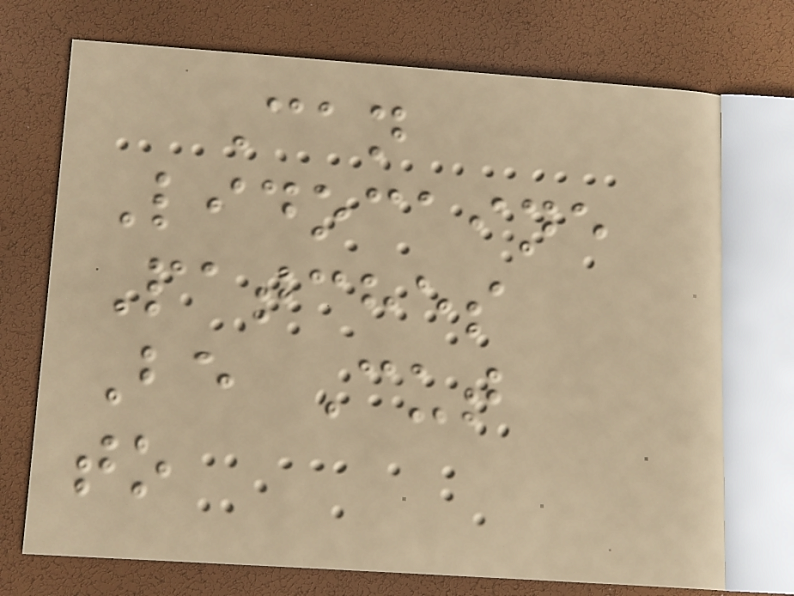Can
Lidocaine
Patches
Be Cut
to
